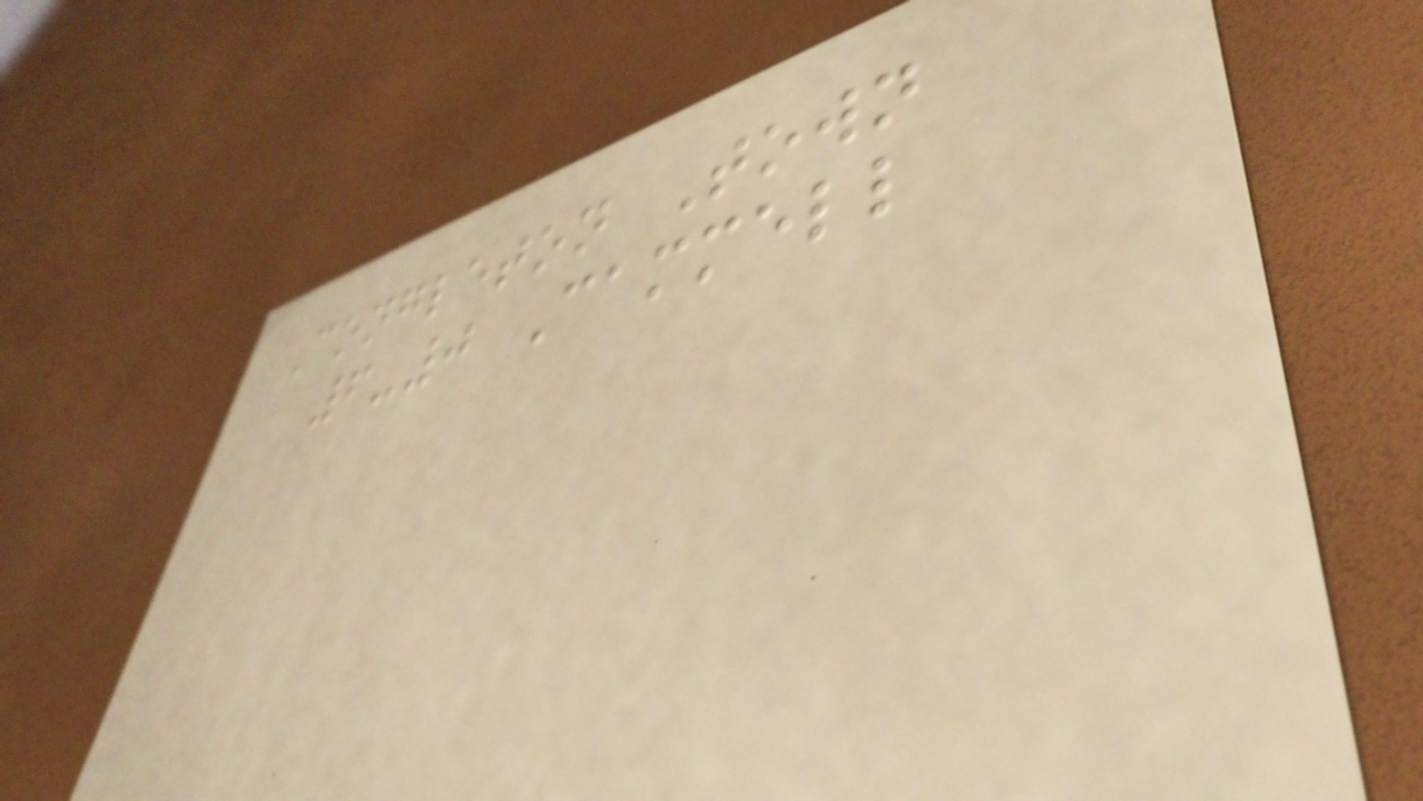Congleton Town
6-0 Cammell
